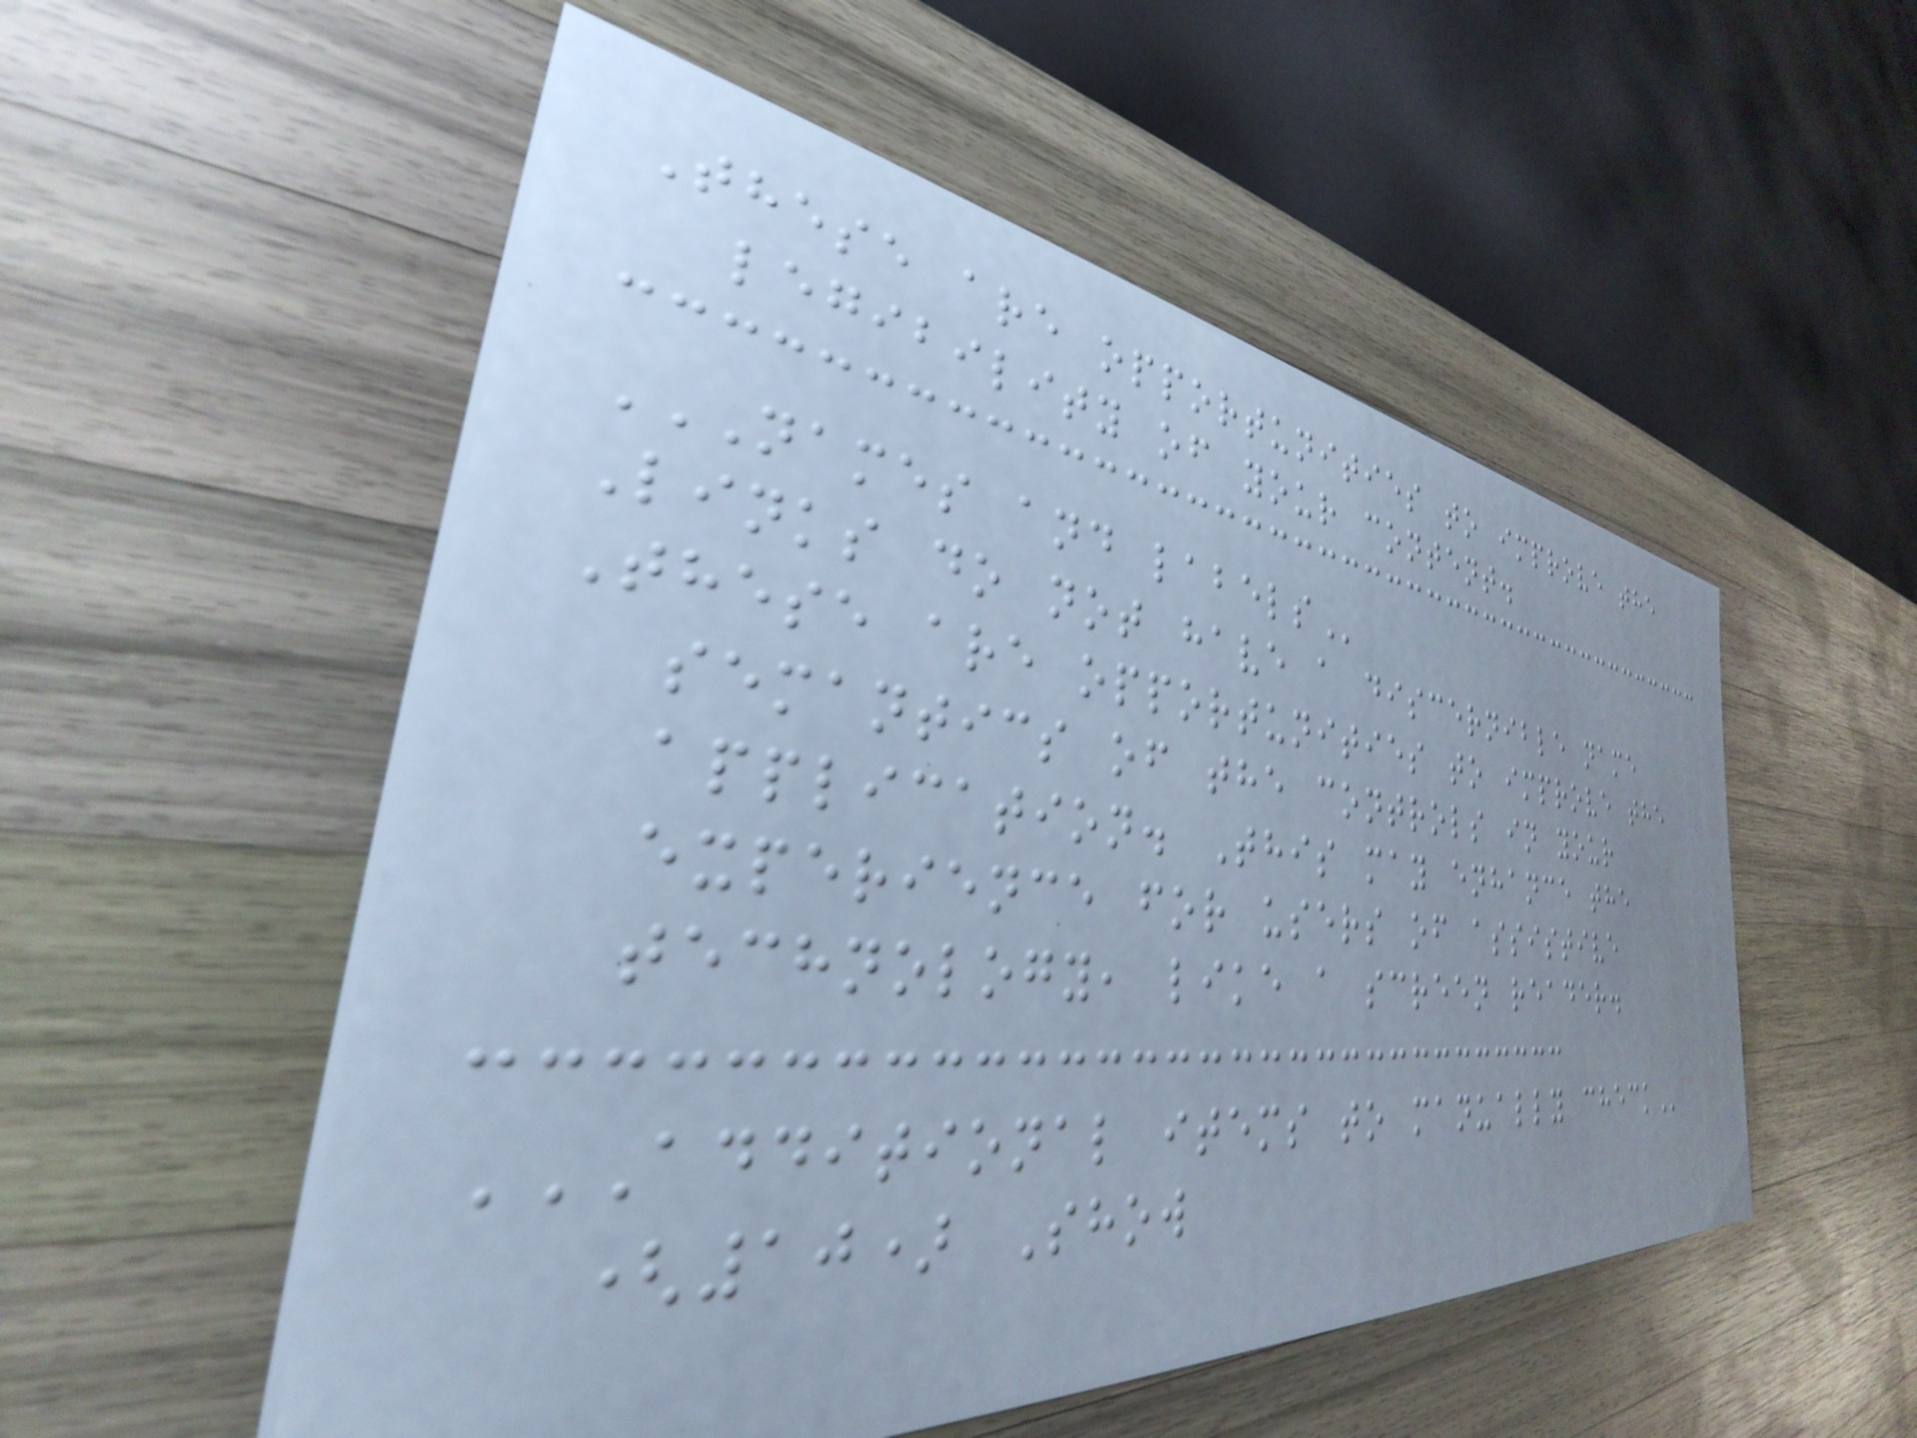These are opportunities to improve the
legibility of your content.
NAMES AND LABELS
Links do not have a discernible name
These are opportunities to improve the
semantics of the controls in your
application. This may enhance the
experience for users of assistive
technology, like a screen reader.
ADDITIONAL ITEMS TO MANUALLY CHECK
(10) Show
